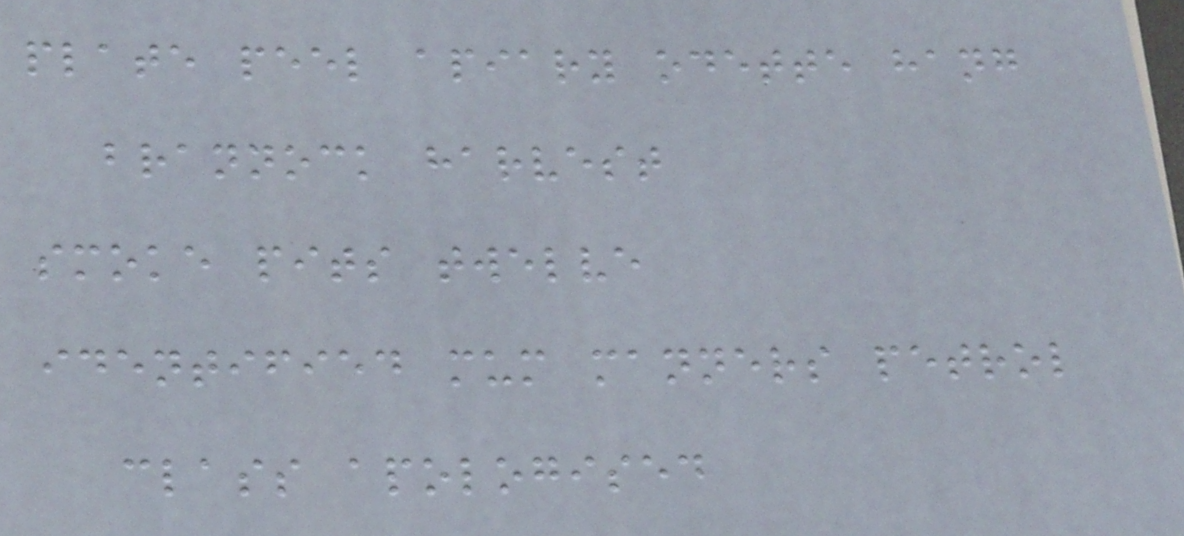plate peel apiary odette hang
brannock harvest
smoke pits twelve
identified mum manners petrol
class apologised
